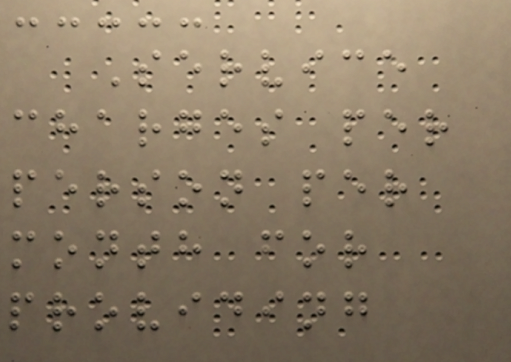Service
charges per
person per
month for
providing
